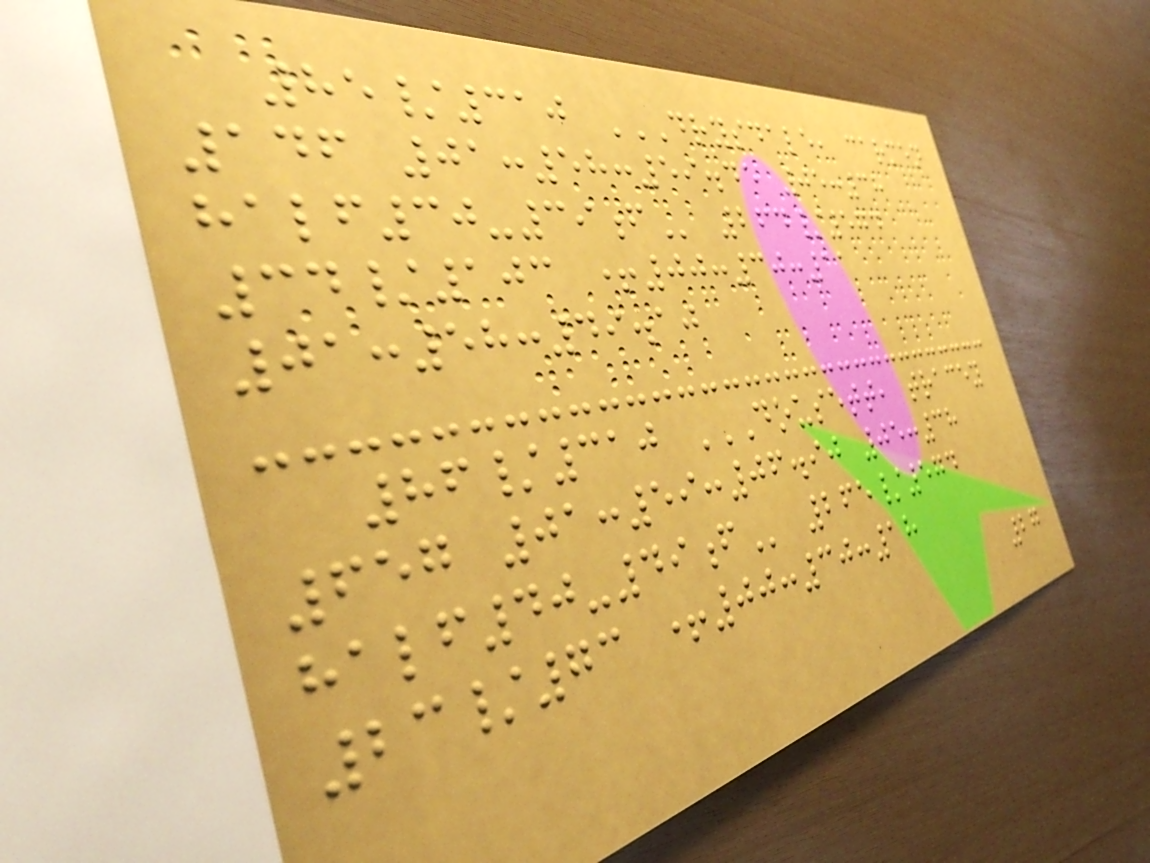85/310 DRYSDALE, CARMEN
146 01:58:59.45 05:38
HALF30-39F 264/574
34/103 +00:30:11
01:58:49.10
86/310 DOUSETT, TRACEY
657 01:59:06.90 05:38
HALF40-49F 265/574
23/73 +00:30:18
27
